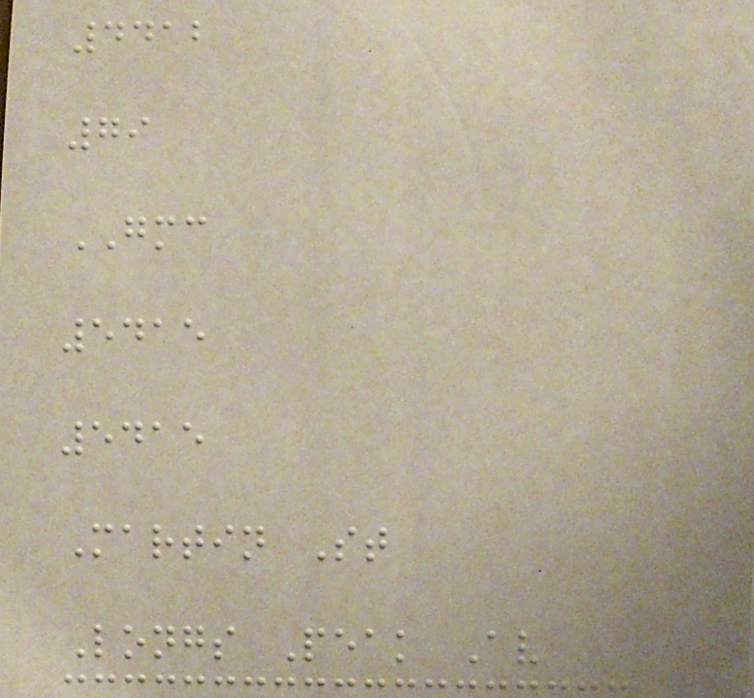4412
79
GMC
5415
5415
Martin St
Longs Peak Av
